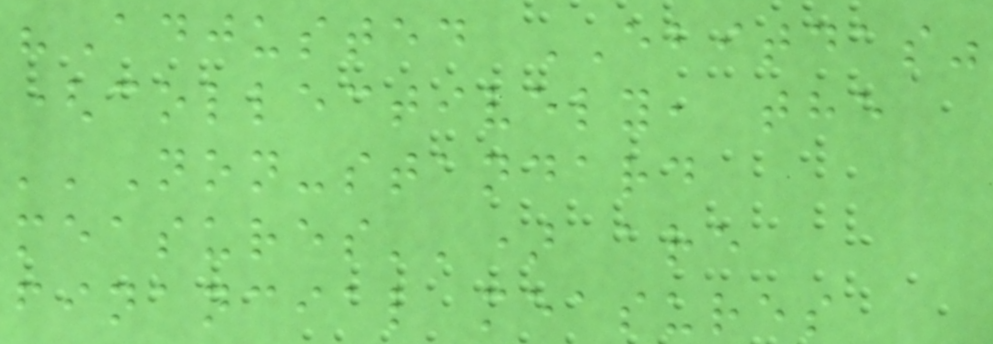"Adjusted EBITDAS"
(collectively, the
''Non-standard
measures'') are
financial measures
